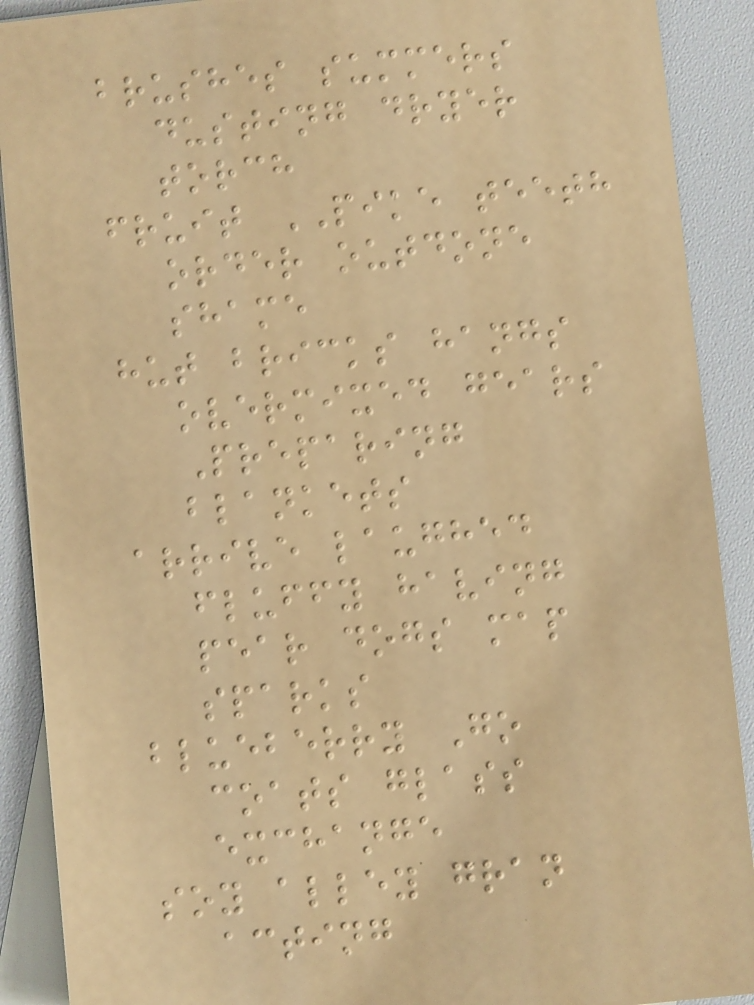brushes summers
dusting dryer
torch
fruit PIKE teeth
order outdone
shame
hut bricks hangs
overmixed gears
Preparing
blankets
arrive laughed
fluffy having
pear dogs map
sparks
blueberry Go
coats glass
exchange
soy alley gran
acting
